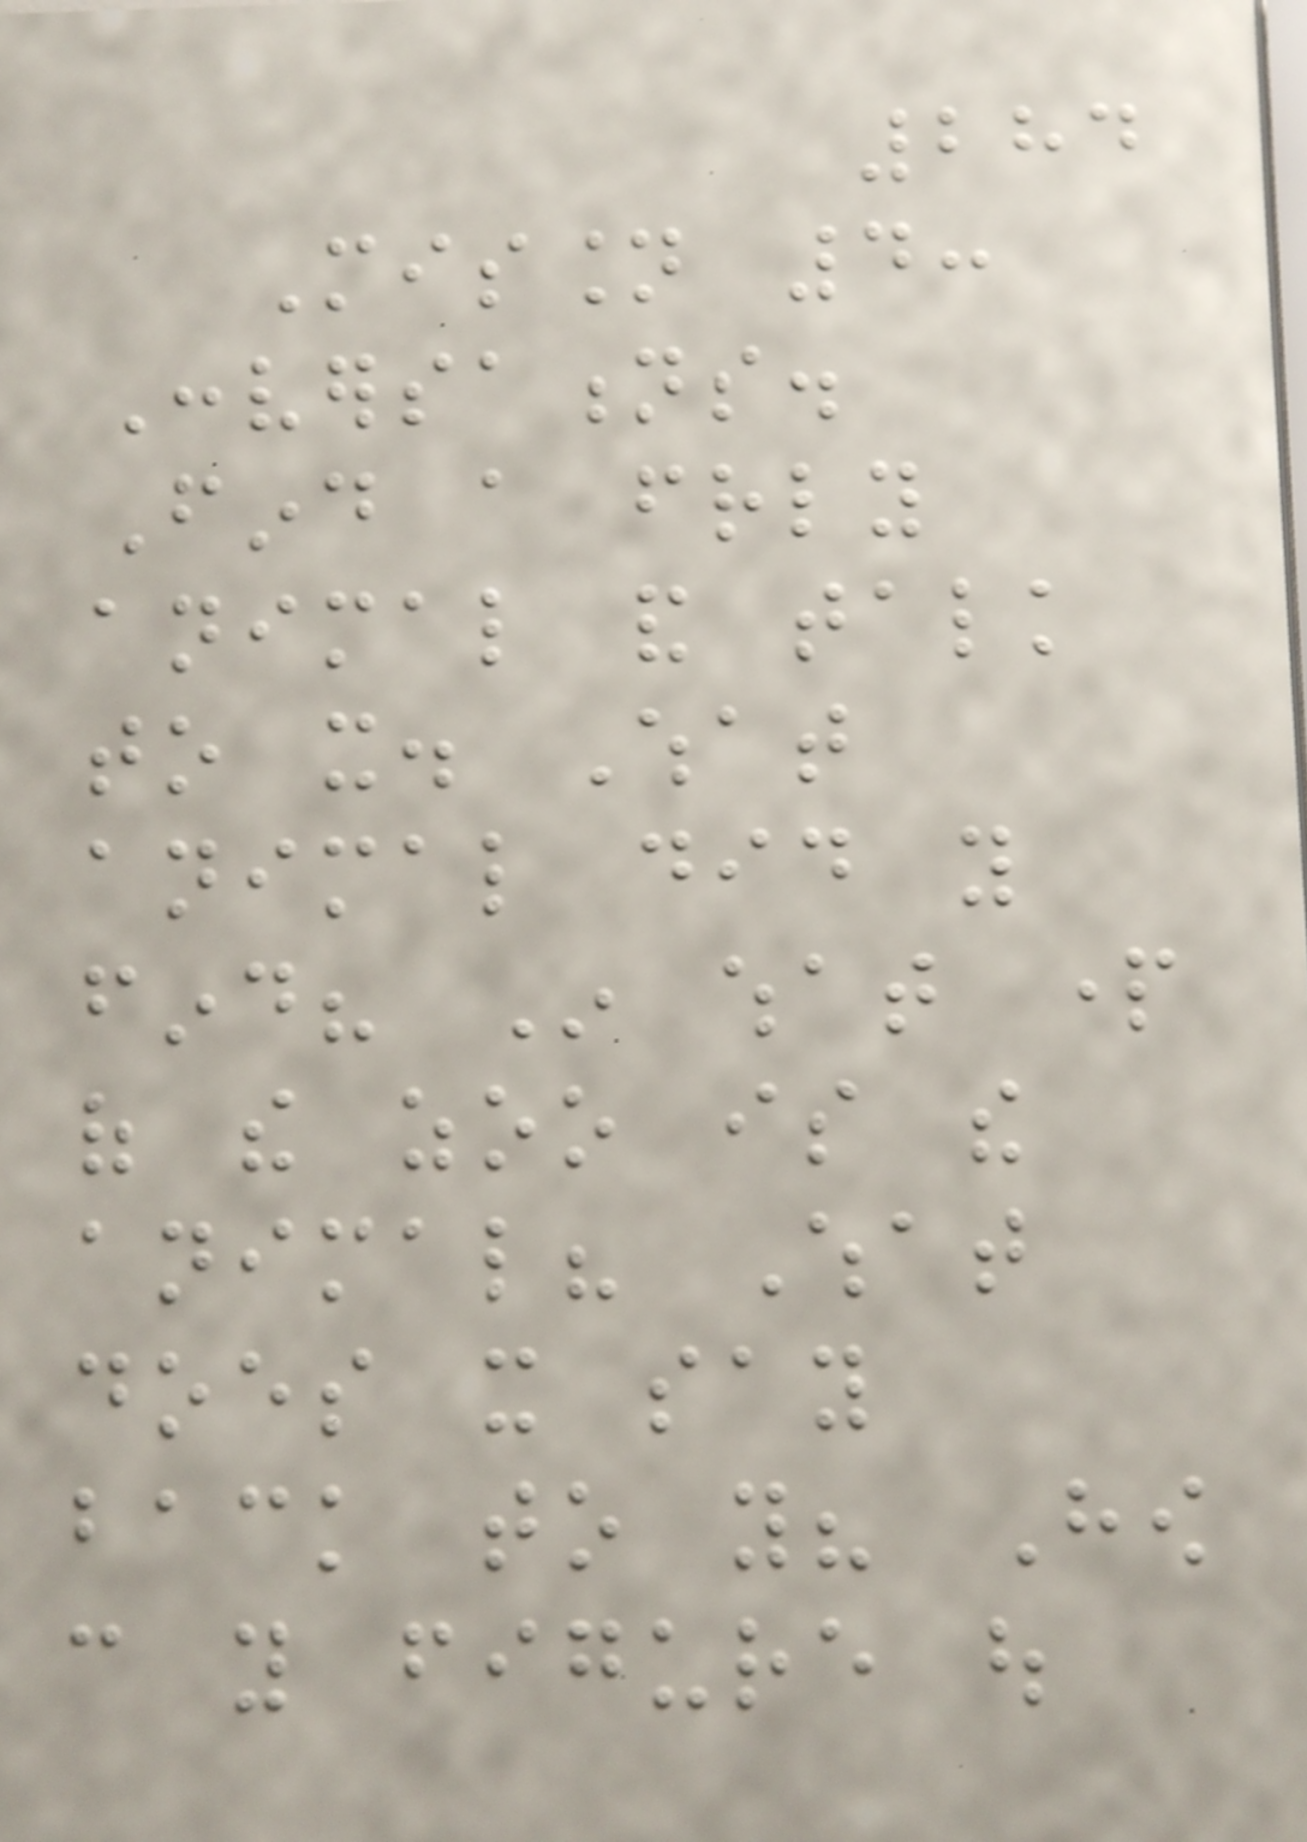284
Mission 4:
Conversations.
Find a friendly
animal and talk
to it. What
animal did you
find? In what part
of the zoo is the
animal? What
does it say
back to you? How
can you figure out
